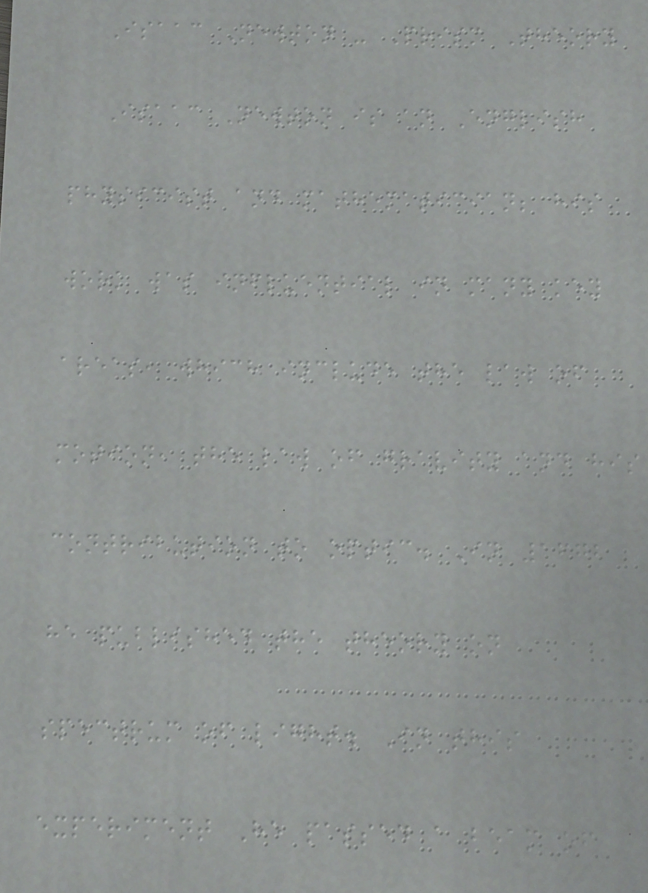Isaac Newton - Prism Theory
Isaac Newton is an English
physicist and mathematician; his
work was influential in many key
areas, which include the law of
motion, the law of gravity and his
contribution to optic. In 1672
he published the theory on
spectrum of light. In this
experiment He passed a beam of
